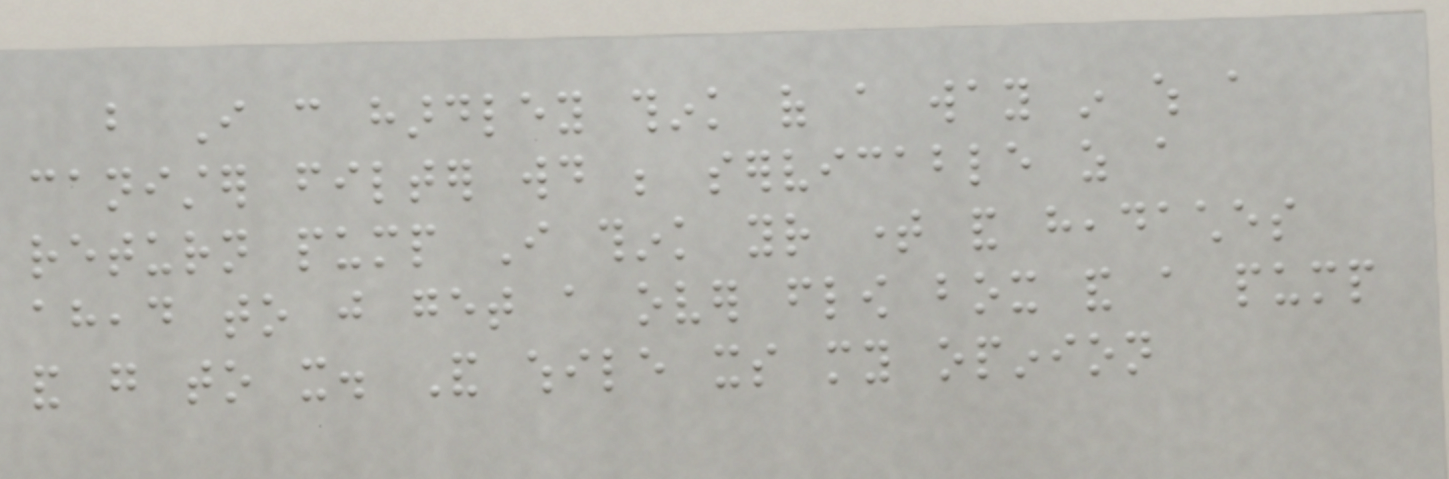but I can hardley think of a way in which a
canister filter would be servicable as a
return pump I think your time and headaches
ahead to just get a over flow box and a pump
and go to it. And while its my opinion
